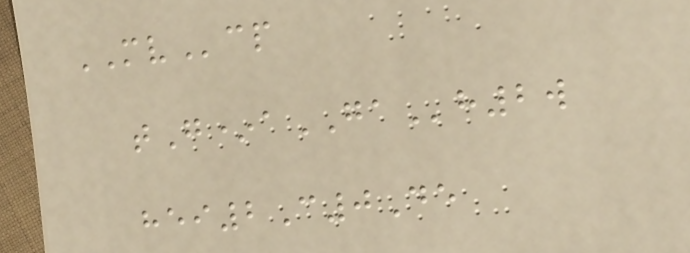MVcp
tG*aGAh2w
hei2C0De
